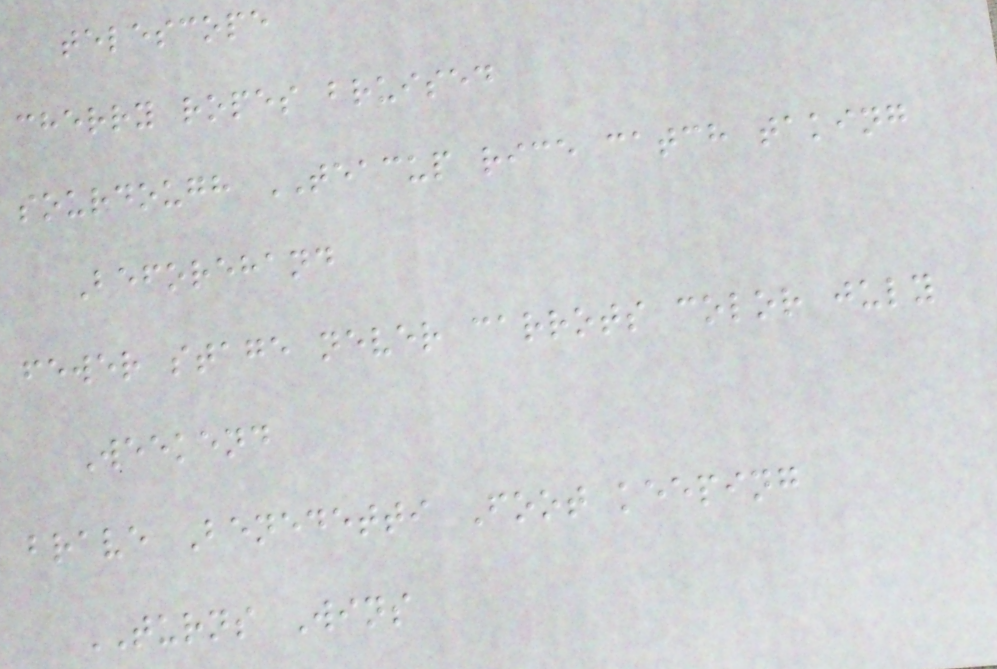telescope
cherry ropes bruised
sourdough TEACUP rice catch taking
Beforehand
fewer stage never carrots color july
Weekend
brave Benedetti Foot keeping
TURNS Wins
